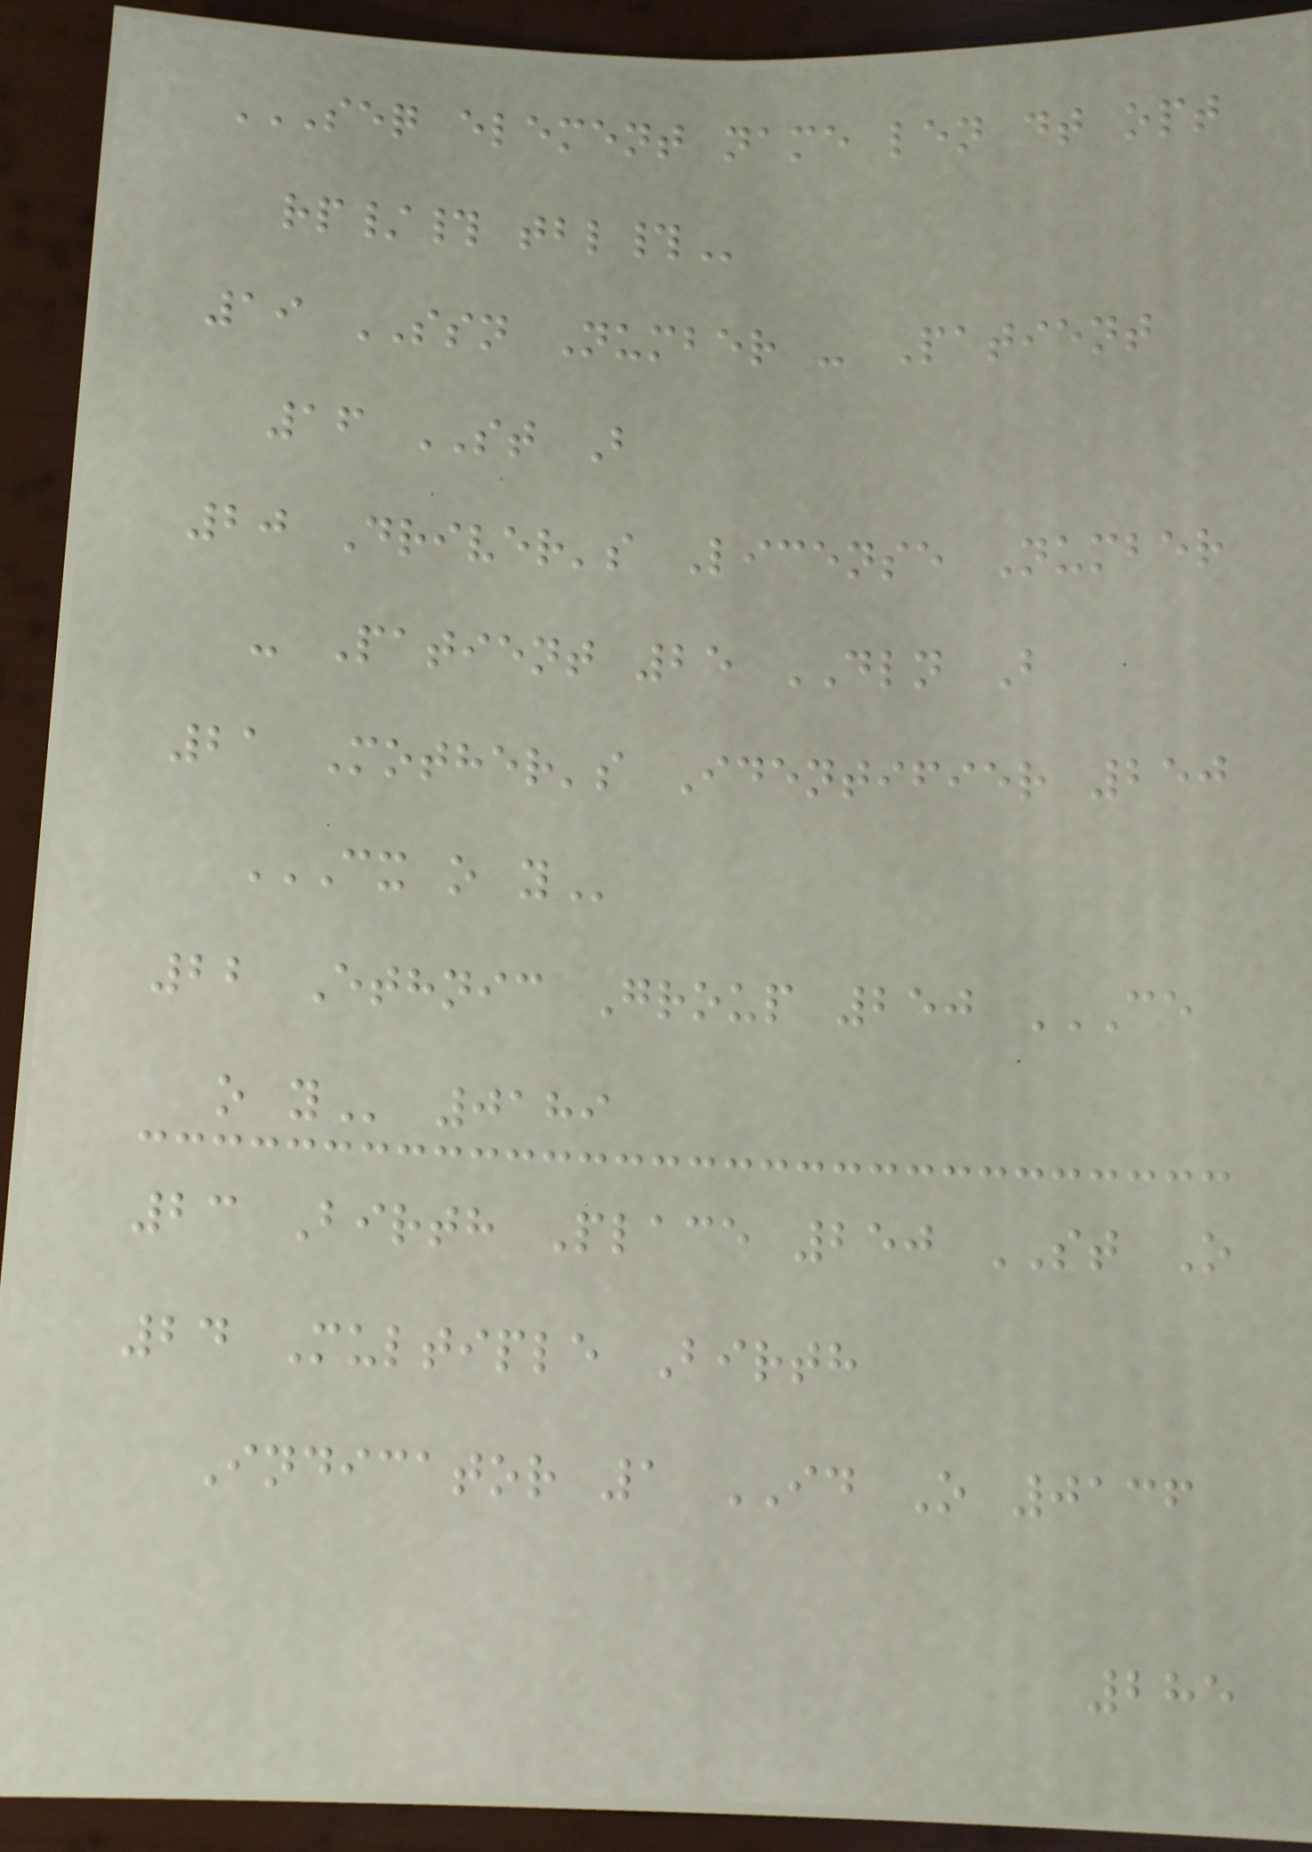SEQ ELEMENT NAME LEN DT OPT
RP/# TBL#
19 SSN Number - Patient
16 ST B
20 Driver's License Number
- Patient 25 DLN B
21 Mother's Identifier 250
CX O Y
22 Ethnic Group 250 CE
O Y 0189
23 Birth Place 250 ST O
24 Multiple Birth
Indicator 1 ID O 0136
285
